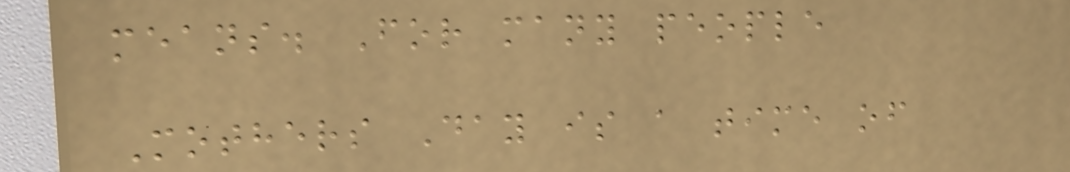means. For many people
Mothers Day is a time of
